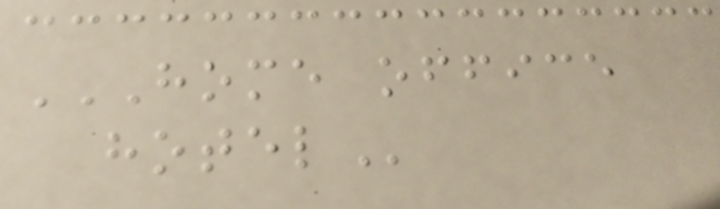HOME OFFICE
HOTEL
